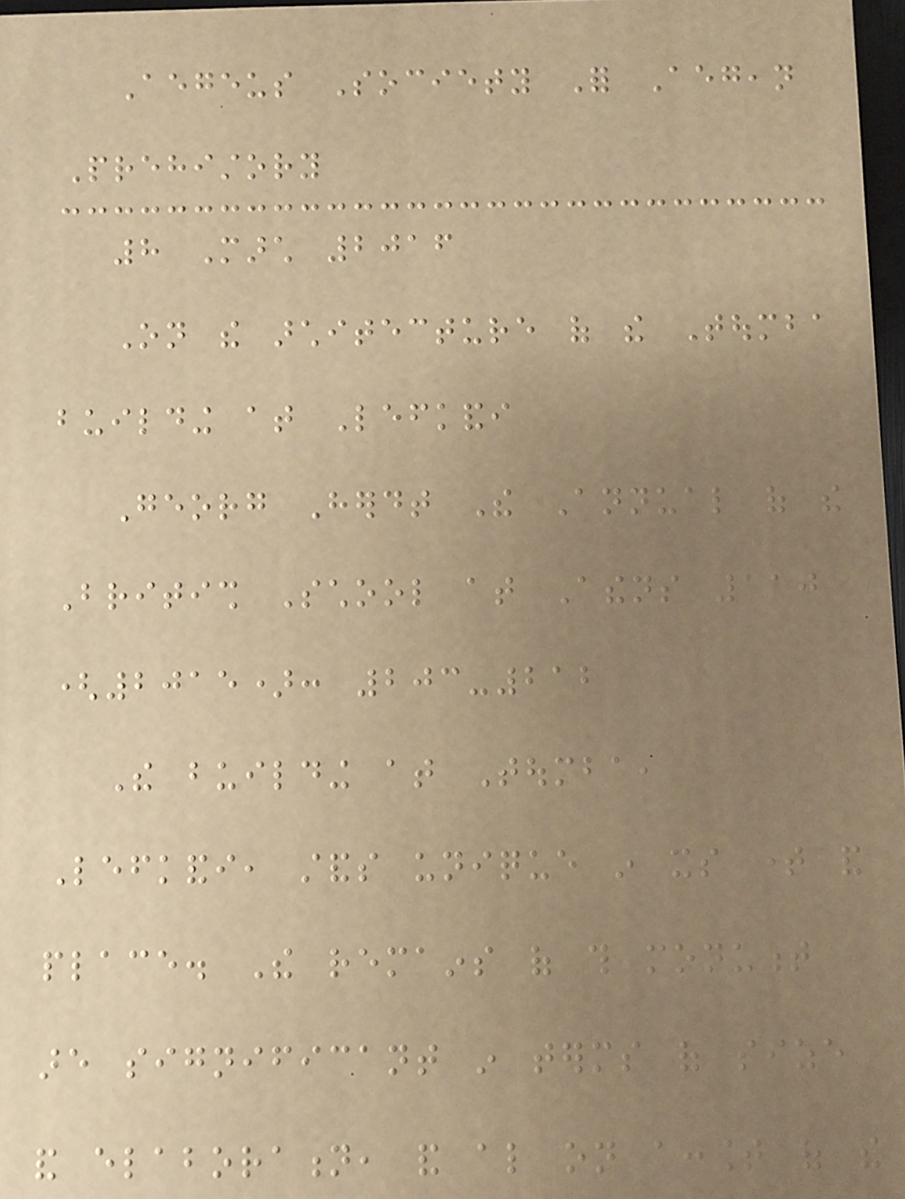Aegeus Society For Aegean
Prehistory
8 March 2016
On the architecture of the Toumba
building at Lefkandi
Georg Herdt The Annual of the
British School at Athens 110
(2015): 203-212
The building at Toumba,
Lefkandi, stands unique in its time and
place. The remains of this monument
are significant in terms of size
and elaboration, and also on account of the
